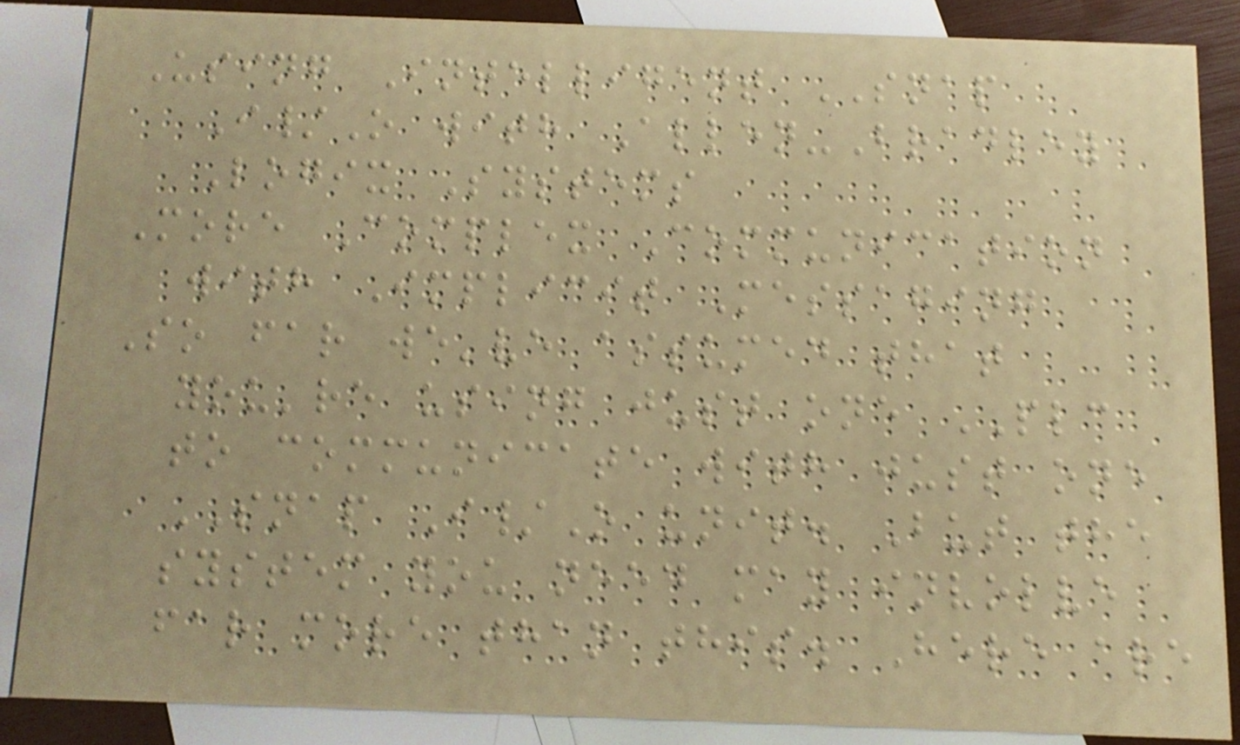Using Intelligent SNAP
I/O with Allen-Bradley
Logix Systems
More Complex Communication
with Implicit Messaging
So far we've assumed that
you're using just one PLC
to communicate with just one
SNAP I/O unit. But the
system you need may involve
far more than this. Here are
